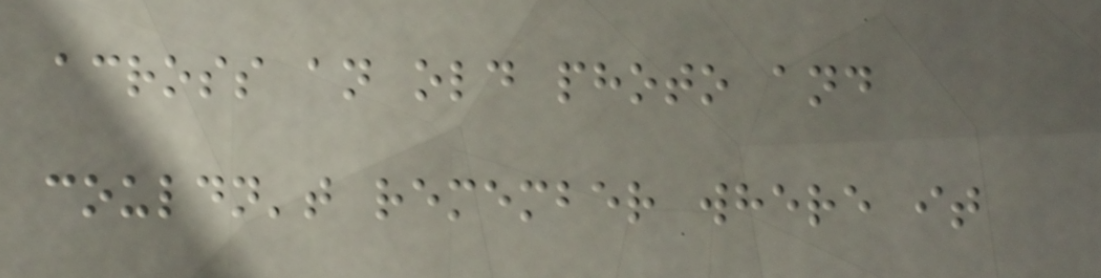across an old photo and
couldn't remember where it
